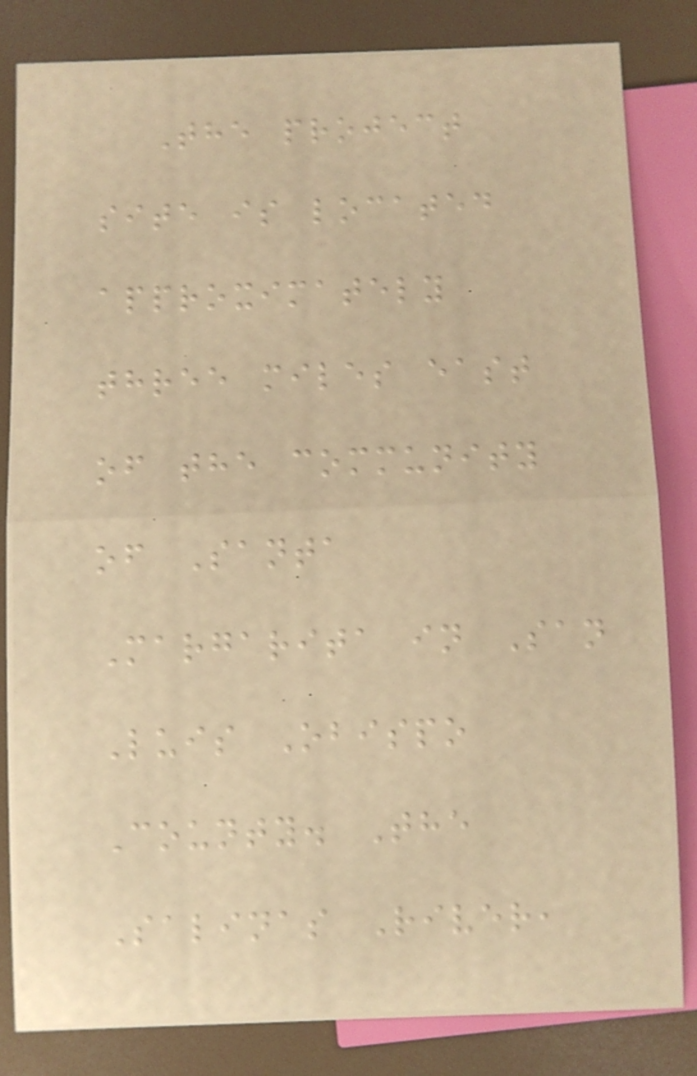The project
site is located
approximately
three miles east
of the community
of Santa
Margarita in San
Luis Obispo
County. The
Salinas River,
